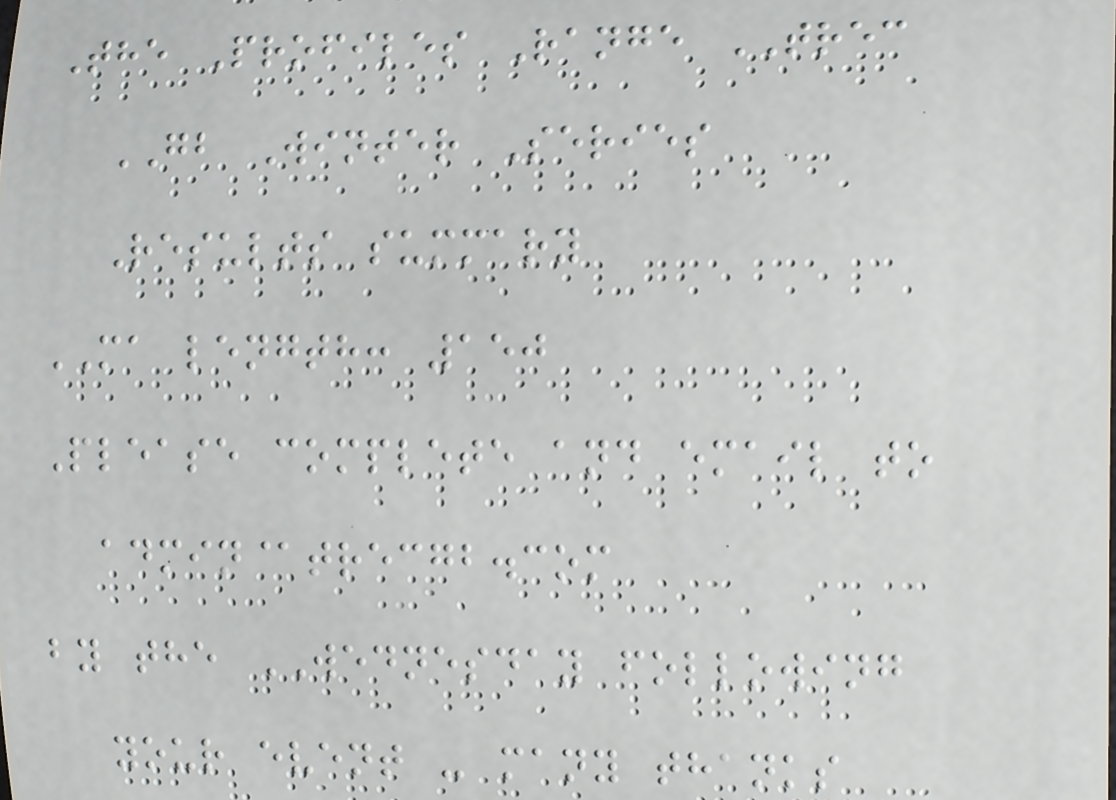The Profiles Range TREC
GB Winter Series
Results summary
MA length: 150
Please complete and email to
admin@trecgb.com
by the WEDNESDAY following
your event - many thanks
